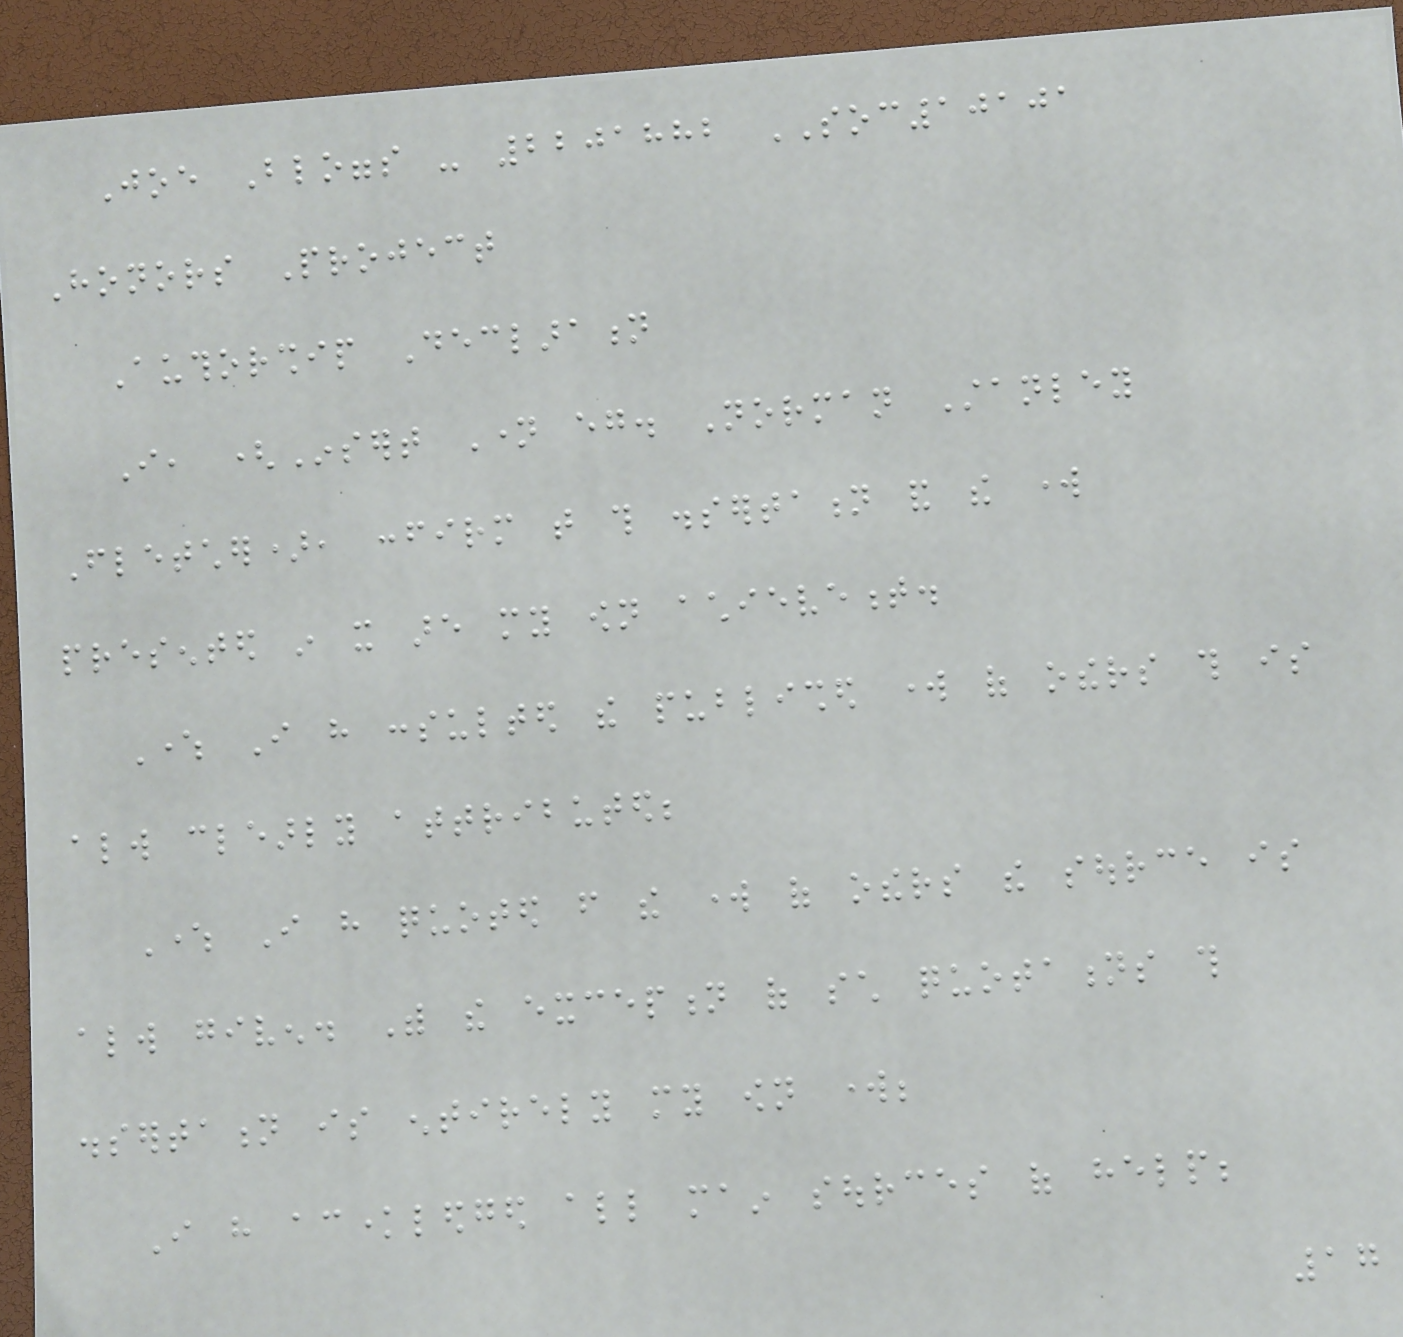Joe Bloggs - 2201882 SOC10101
Honors Project
Authorship Declaration
I, (Insert Name eg. Norman Stanley
Fletcher), confirm that this dissertation and the work
presented in it are my own achievement.
Where I have consulted the published work of others this is
always clearly attributed;
Where I have quoted from the work of others the source is
always given. With the exception of such quotations this
dissertation is entirely my own work;
I have acknowledged all main sources of help;
17
